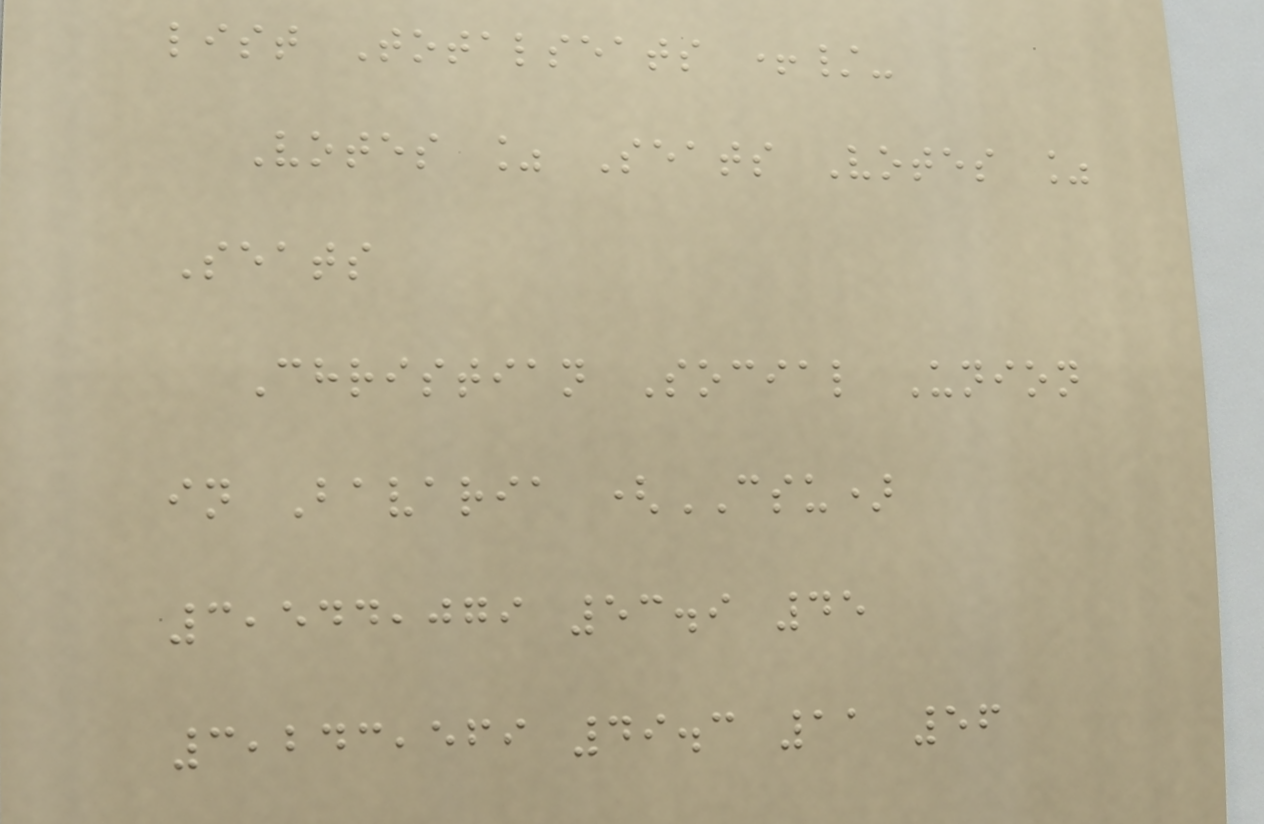list Totalseats +/-
Votes % Seats Votes %
Seats
Christian Social Union
in Bavaria (CSU)
3,544,079 53.9 45
3,243,569 49.3 11 56
